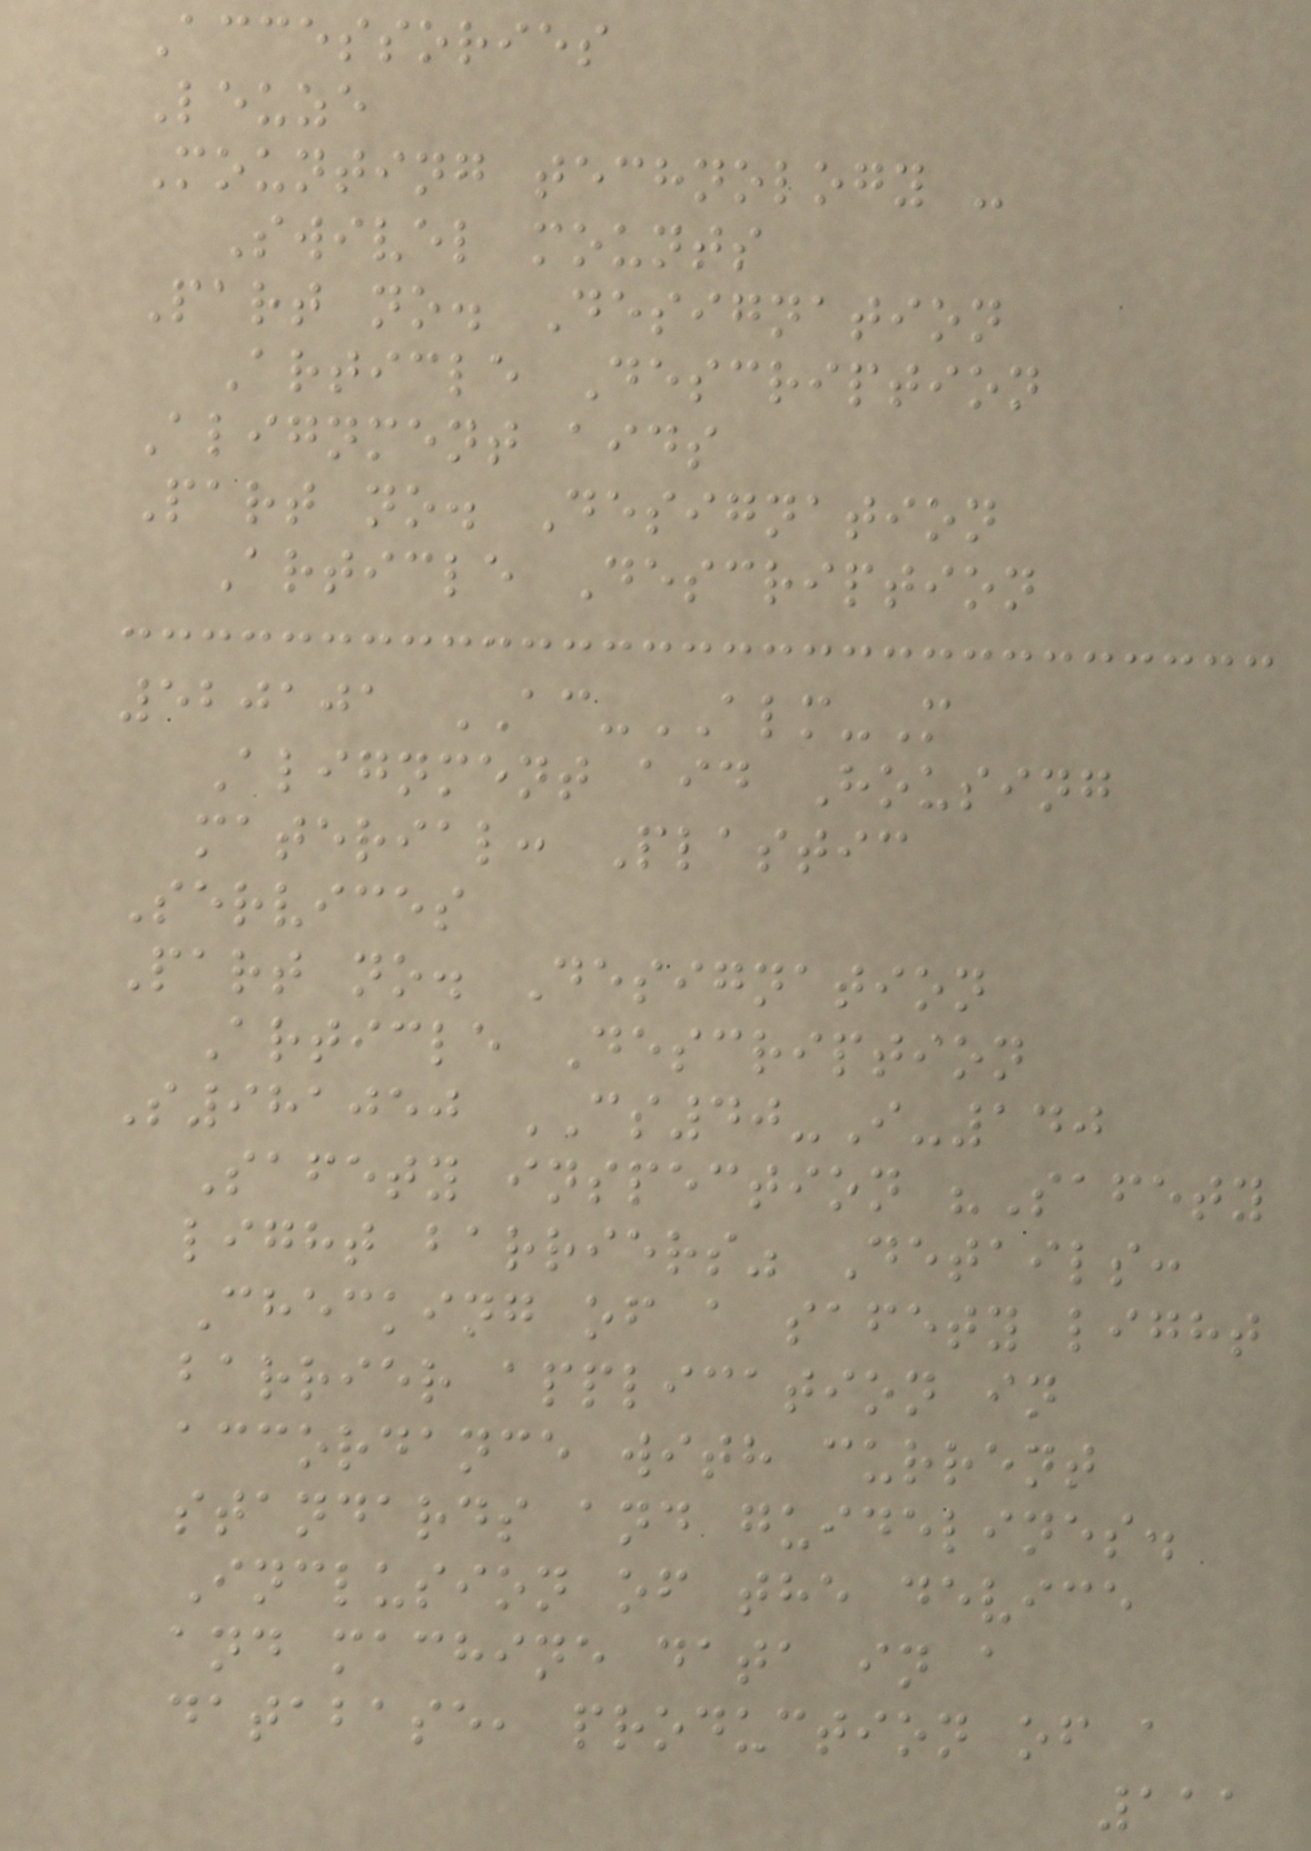Accessories
Leuze
Mounting technology -
Swivel mounts
Part no. Designation
Article Description
Alignment aids
Part no. Designation
Article Description
520101 AC-ALM-M
Alignment aid Housing
material: Plastic
Services
Part no. Designation
Article Description
S981050 CS40-I-140
Safety inspection "Safety
light barriers" Details:
Checking of a safety light
barrier application in
accordance with current
standards and guidelines.
Inclusion of the device
and machine data in a
database, production of a
111
